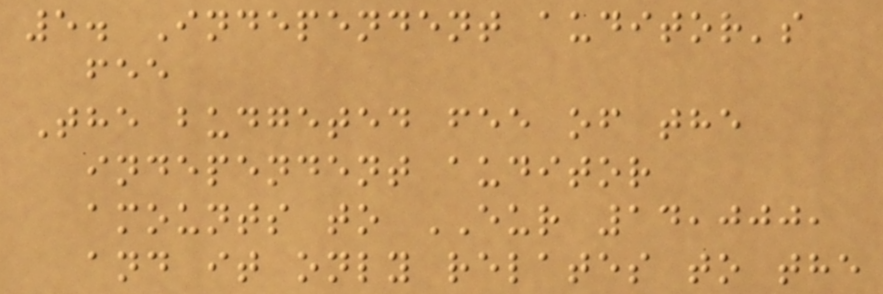5. Independent auditor's
fee
The budgeted fee of the
independent auditor
amounts to EUR 14,000,
and it only relates to the
